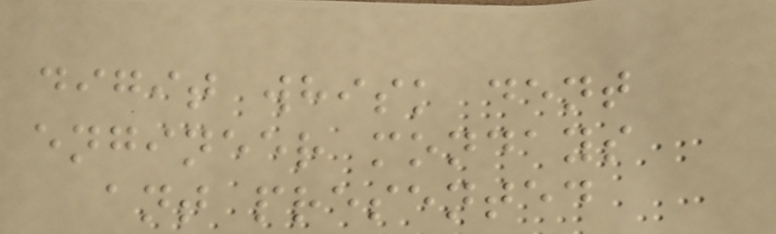digit whisk dent
engineer mondays
ant presented
